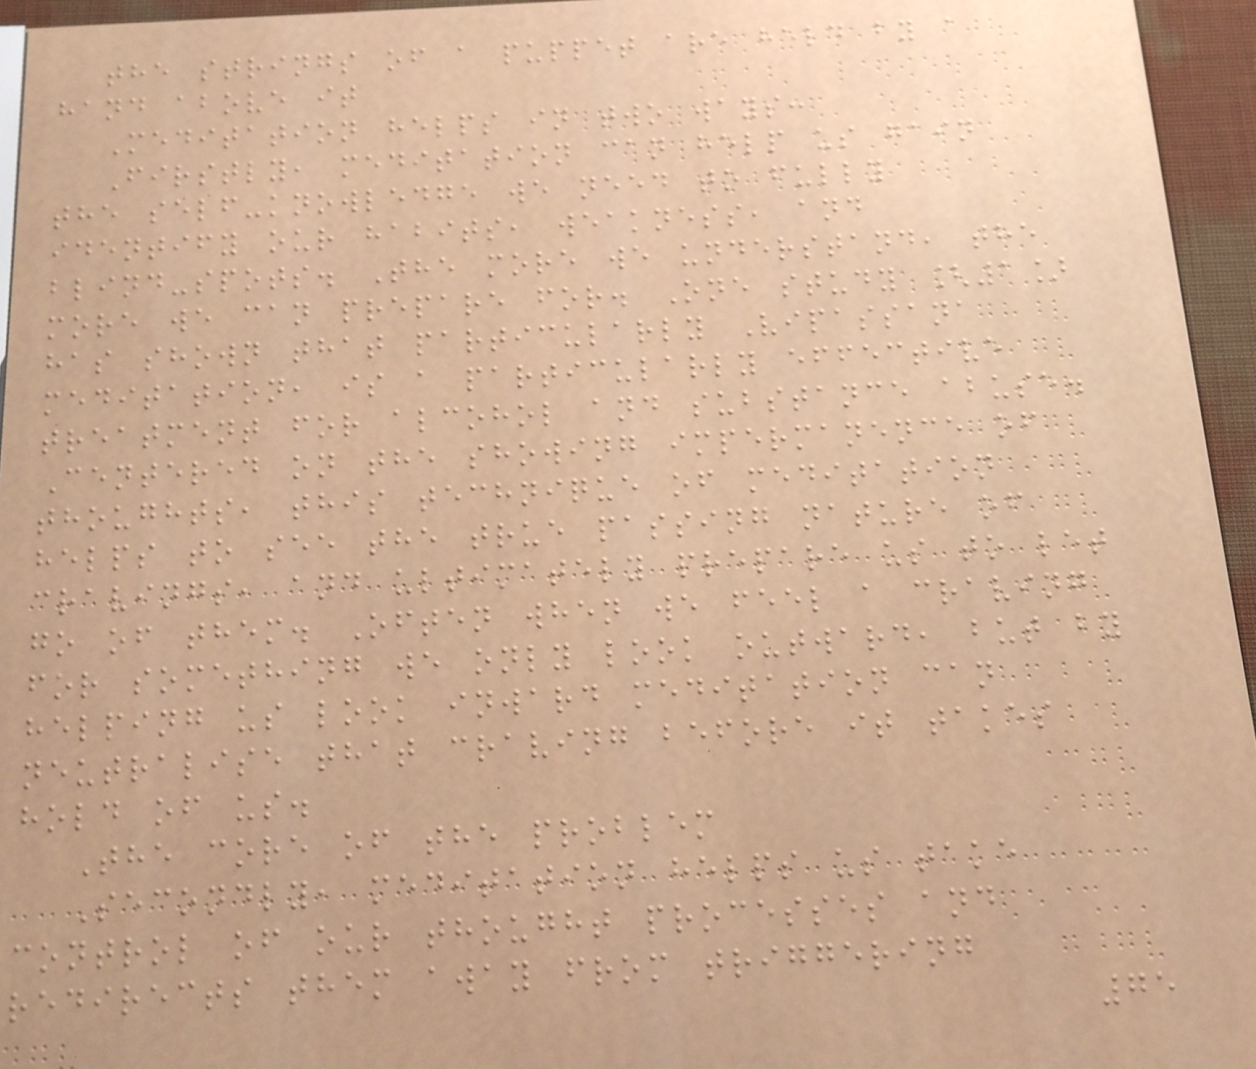the strings of a puppet are held by a
hand above it
Meditation helps in two ways:
Firstly, meditation can help us gain
the self-knowledge we need to fully
identify our habits, weakness, and
blind-spots. The more we understand, the
more we can prepare for. One study [1]
has shown that particularly Vipassana
meditation, is a particularly effective
treatment for alcohol and substance abuse.
Centered on the showing impermanence of
thoughts, this technique of meditation
helps to see the true passing nature of
cravings, and ultimately prepare us to let
go of them. Often when we feel a craving
for something we only look outward, but by
helping us look inward meditation can
neutralise that craving before it takes
hold of us.
The core of the problem
Secondly, meditation helps us take
control of our thought processes and
redirects them away from triggering
75
